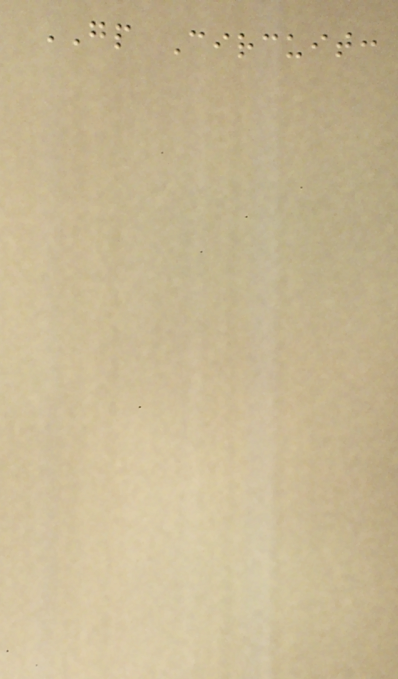GP Circuit:
